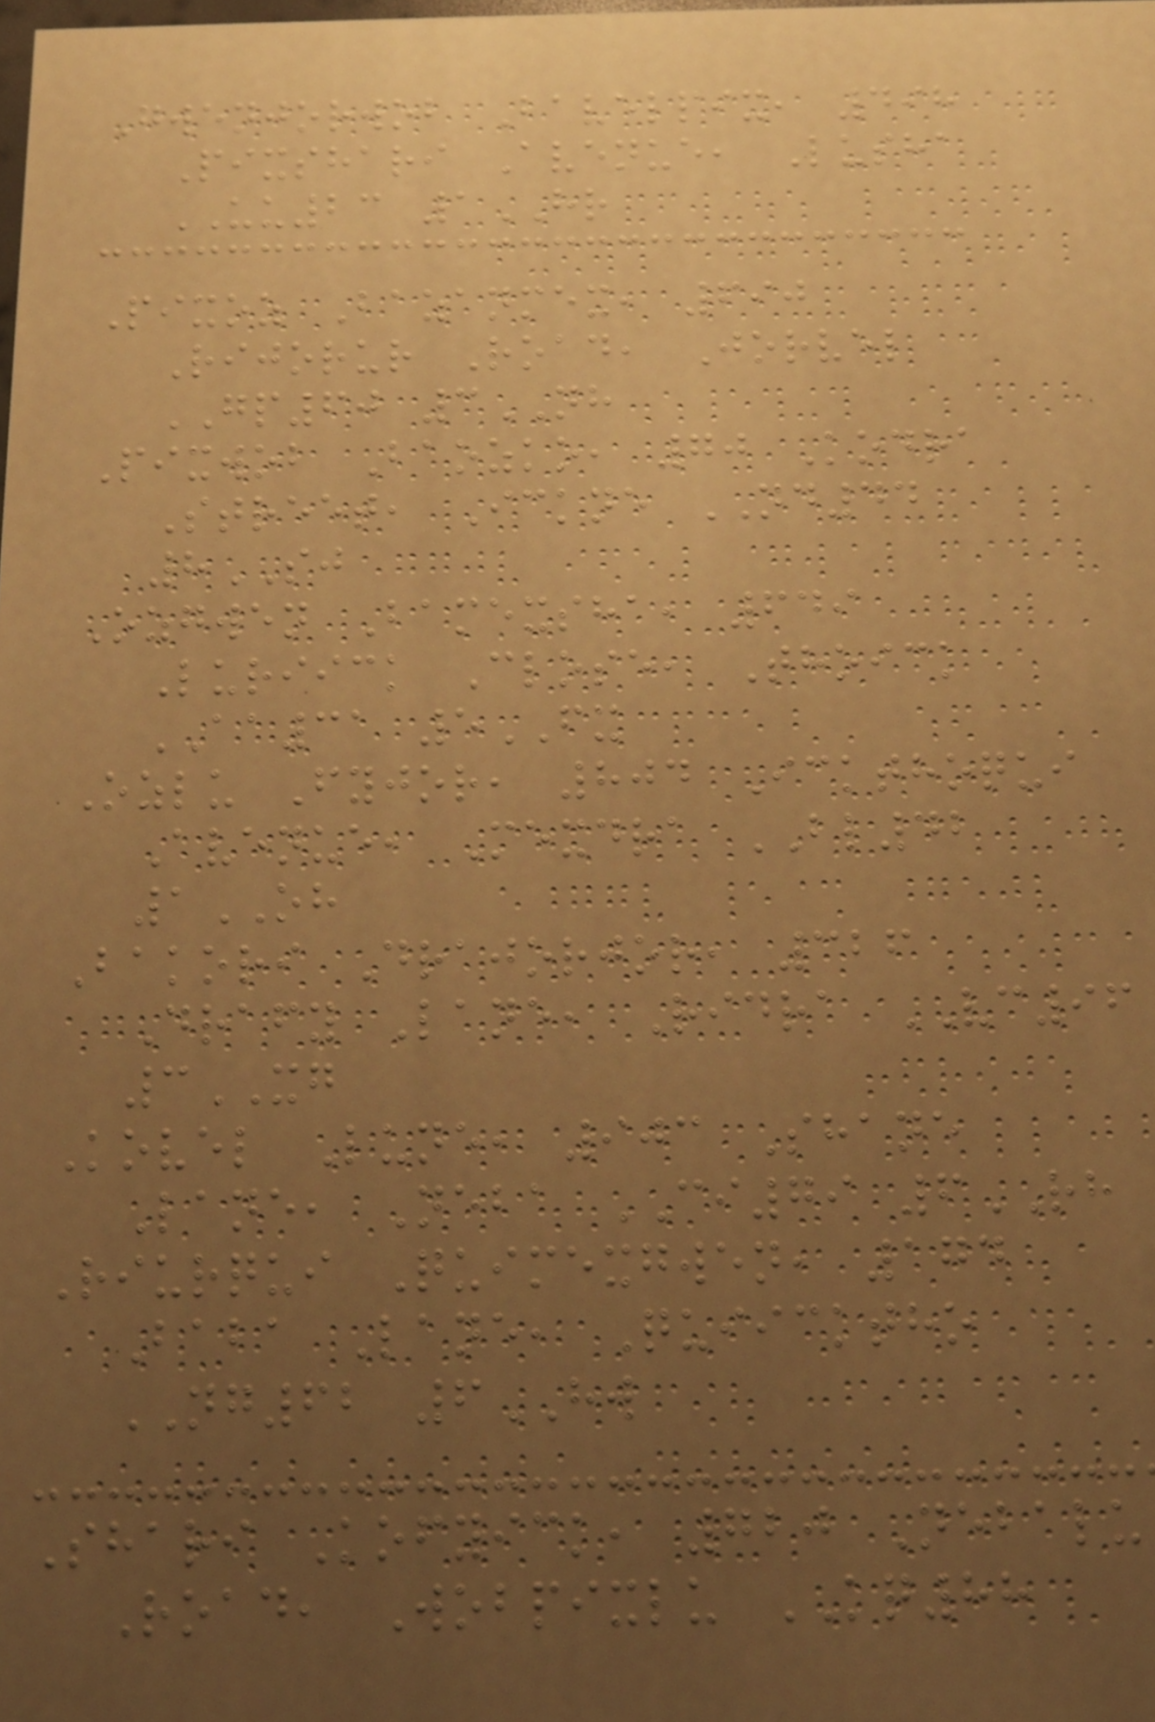Gwenjorwob Bavelpix, 498
Pixshari Avenue, Lusha
UU23 1HR
Pixoz Bazanmex, 690
Rijorur Road, Jorvel
GP60 3NH
Pixwob Baozko, 70 Kodra
Street, Ickne ND44
8SJ
Ozgwen Bamexsha, 649
Luriick Close, Thoick
AA31 5FX
Ozlu Fyjor, 804 Ickthoqui
Avenue, Mexdra BL42
1OH
Bakori Drajorjor, 326
Drafy Lane, Ridra VC96
3XG
Kovel Lune, 903 Shane
Lane, Neba CI79 6RH
Riurqui Quimexgwen, 174
Baba Lane, Quiicktho
NG62 6HW
Shari Kofyick, 720 Nebalu
Road, Wobpixlu KQ88
